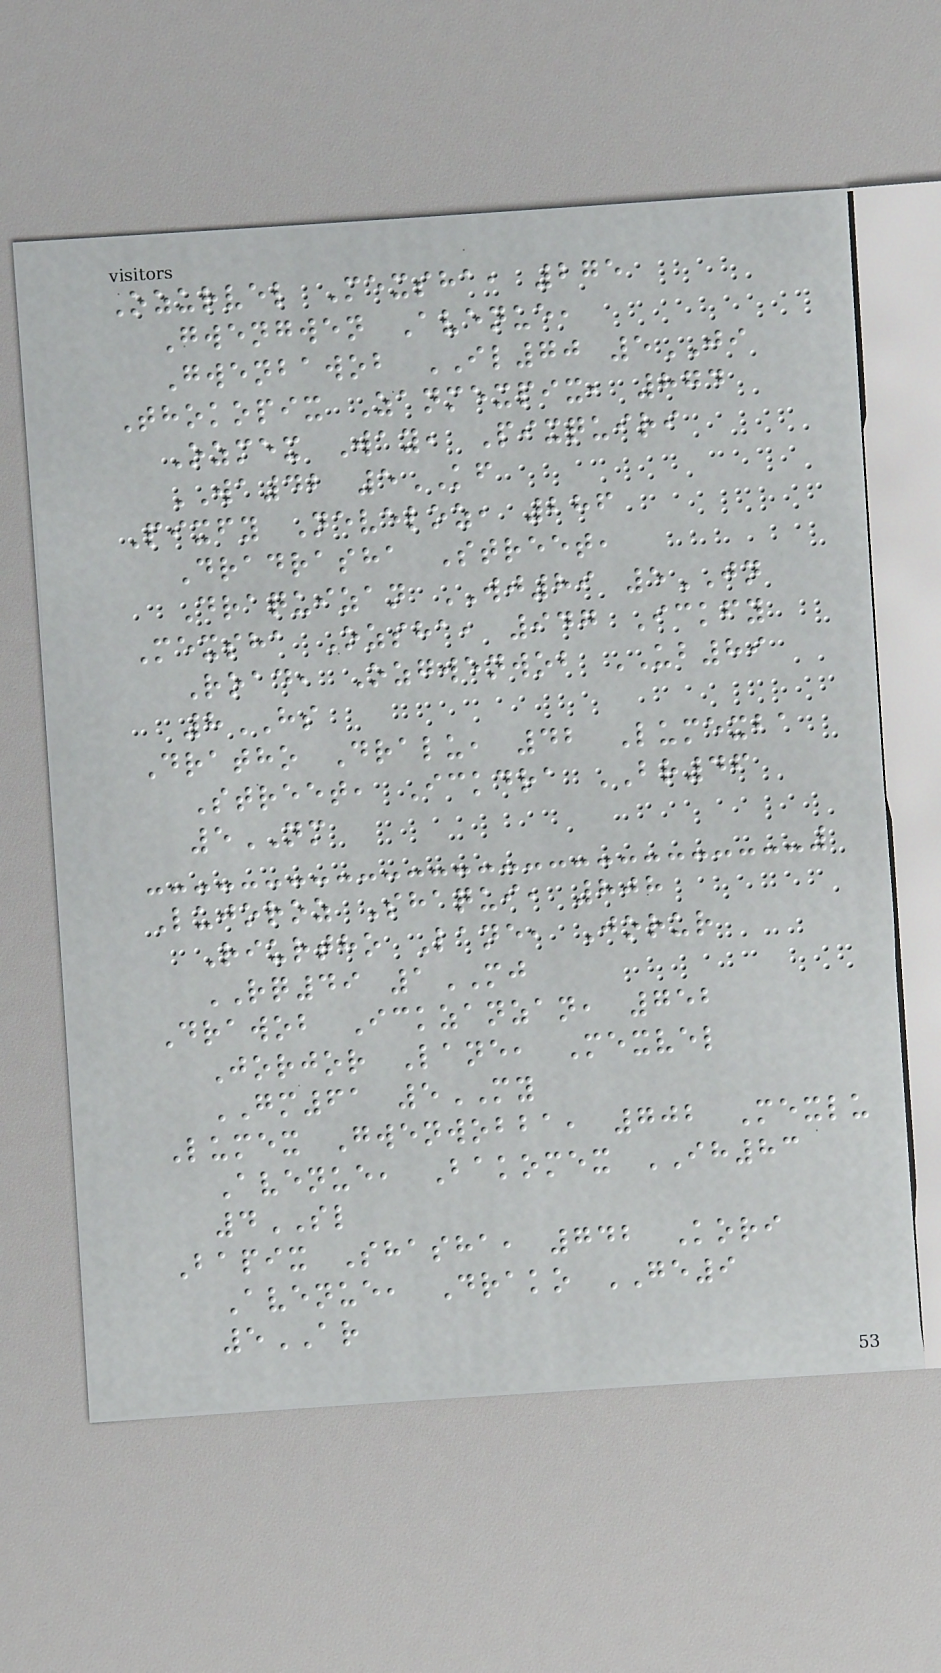Ozurvel Mexsha, 275
Gwengwen Avenue,
Gwenbawob IL70 5JI
Thokopix Zanmexpix, 874
Ozmex Way, Pixquiri
WA42 5KF
Pixfy Neveloz, 286
Dradrasha Street,
Draquizan WJ89 5JN
Mexsha Ozsha, 947 Ickfy
Road, Ozgwenwob UB89
8HS
Dratho Dralu, 42 Lumexba
Street, Ickdra BR46
5NM
Lujoroz Shaqui, 808
Riurtho Lane, Jorur
RQ49 1MJ
Drawob Ickzanzan, 752
Jorjor Lane, Mexvel
GM61 5MY
Lumex Gwenwobba, 702 Mexlu
Avenue, Bakomex IH83
4SL
Bapix Shasha, 742 Kori
Avenue, Drako GE9
5AR
